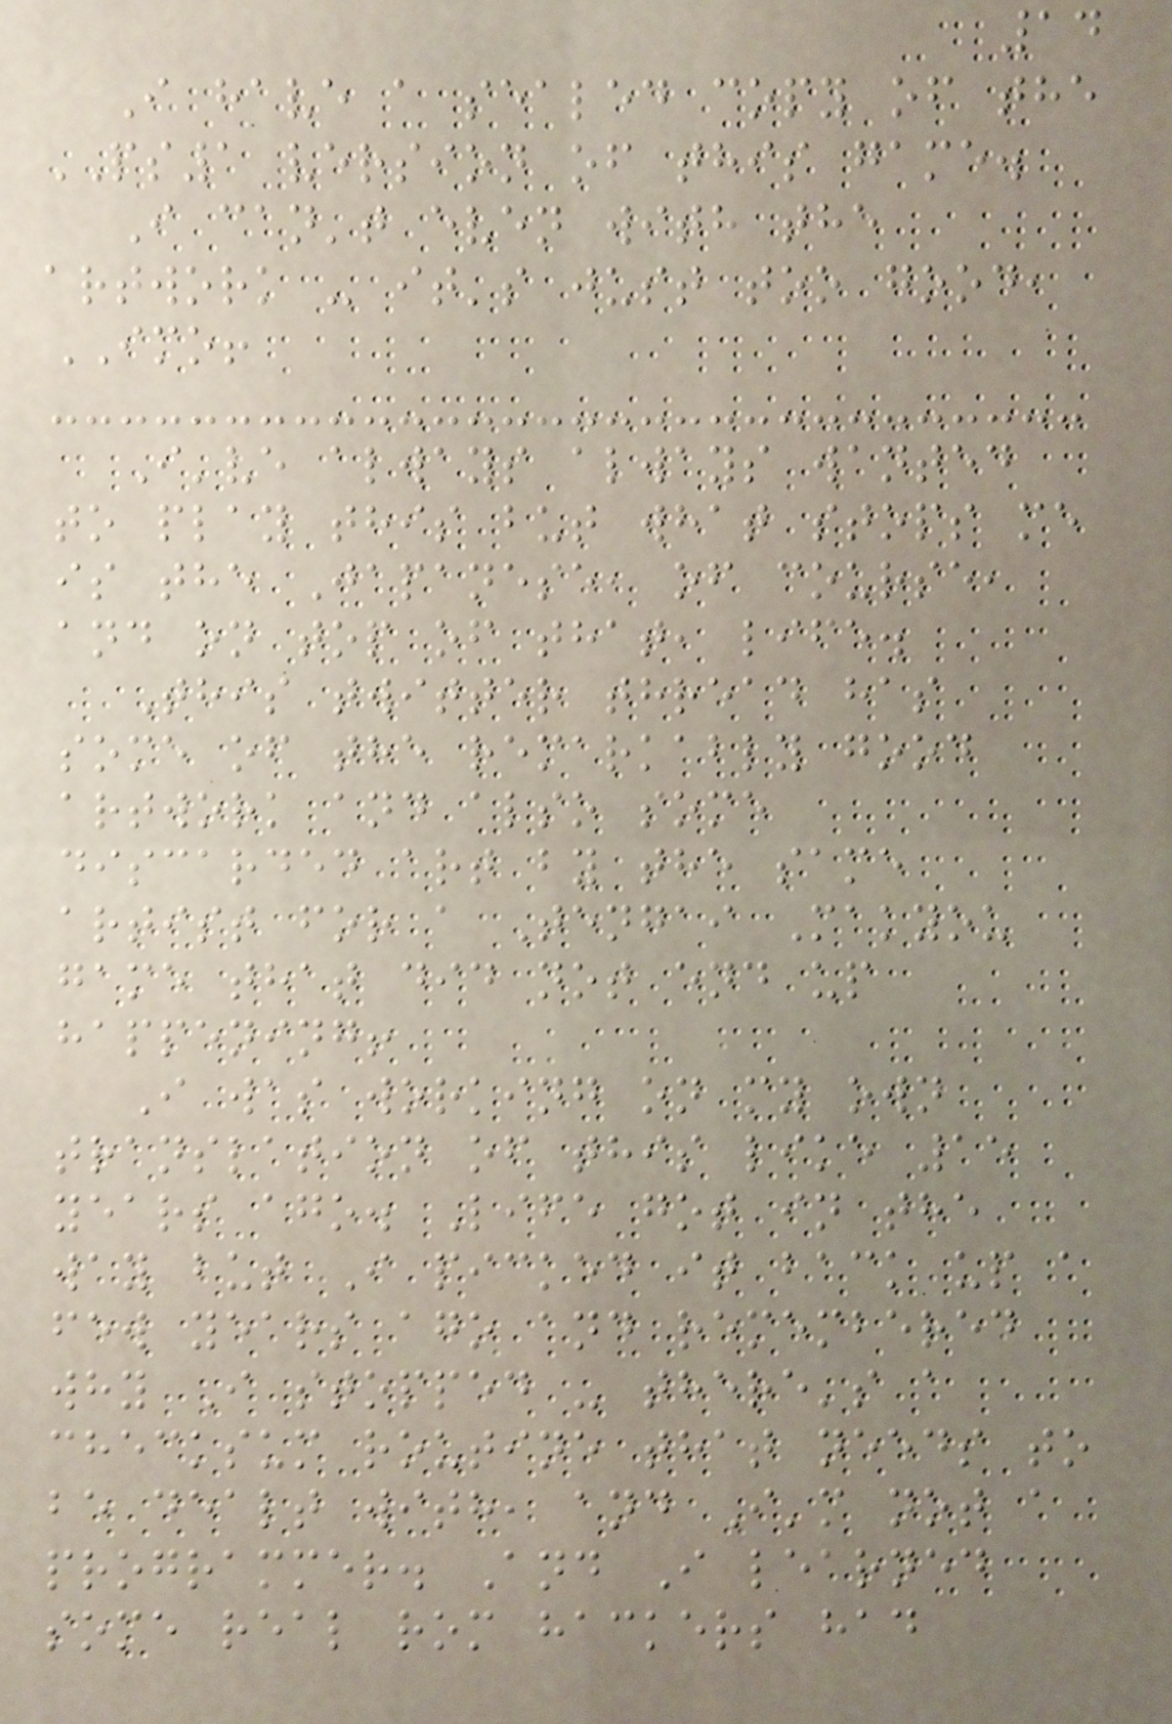14
I have a sealed copy of the
PS1 version of this game.
I can't even with the
artwork - it's just too good,
IMO!
I've always always wanted
to play this but what stops me
is the Japanese, of course,
and on top of that, life.
This twitter thread has
some of the remarkably good
artwork and also some
discarded art by the same
artist for a Tengai Makyou
game that did not end up
happening!
I was working on my own
translation of this like 15
years ago. Life got in the
way but I picked it back up a
few years ago and remembered
why I stopped - there's a
checksum routine that needs to
be dealt with, and I'm not a
programmer. And I learned
some real rom hackers had
